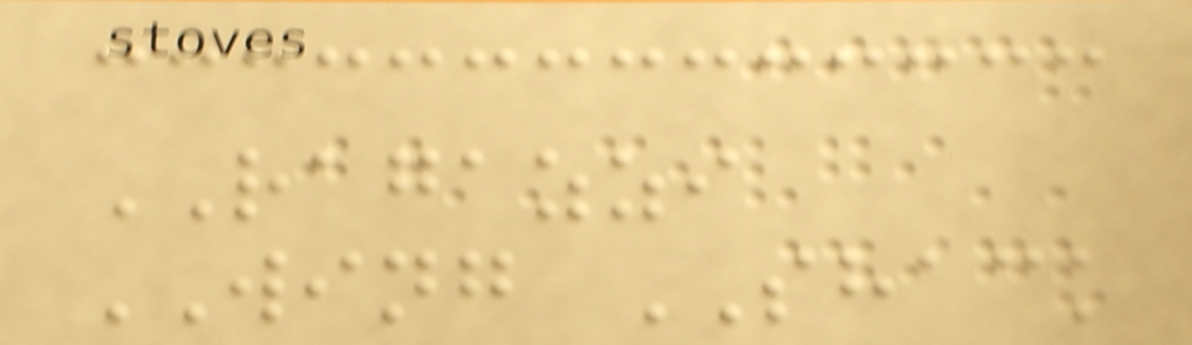RAGAZZI
WING SHACK
